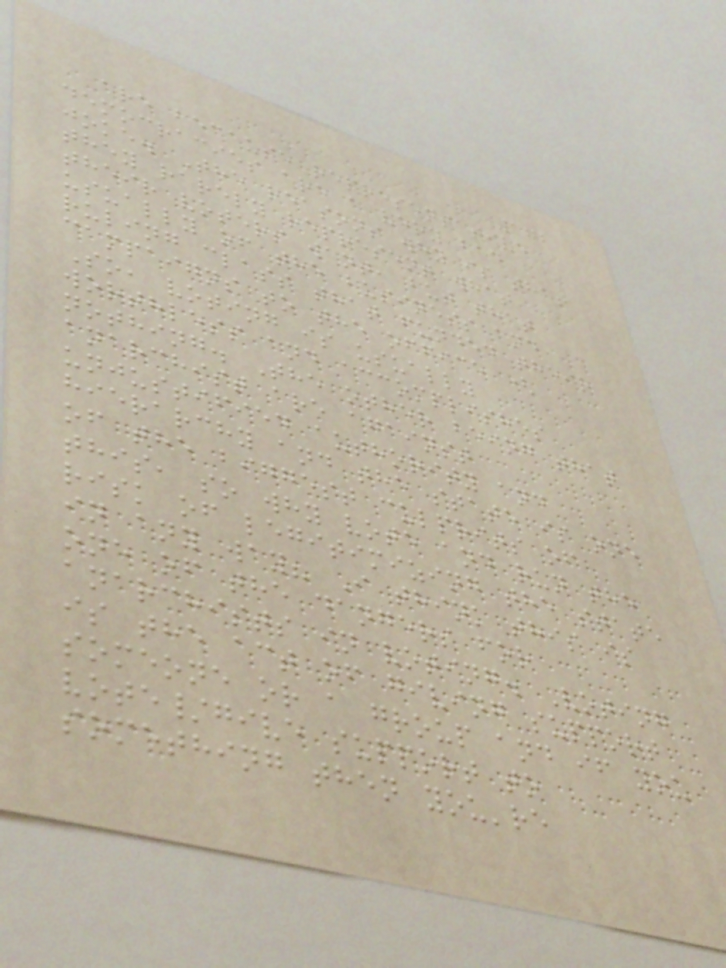172
are because representative
democracies are a very bad
joke. The reasons why is that
they rarely represent what
their voters want, but that
usually of the business and
ruling class that funded their
campaigns to the office (
So, voting is usually
worthless and accomplishes
nothing. The other being that
anarchist are against
unjustified authority and
hierarchy and the state is one
of the biggest culprits of
this, so why vote and run the
risk of legitimizing the state
in any way? I think this is
one of the dangers for
anarchists in voting. Voting
is the act of giving support
someone or a group and if you
vote/give support to
something then you're
